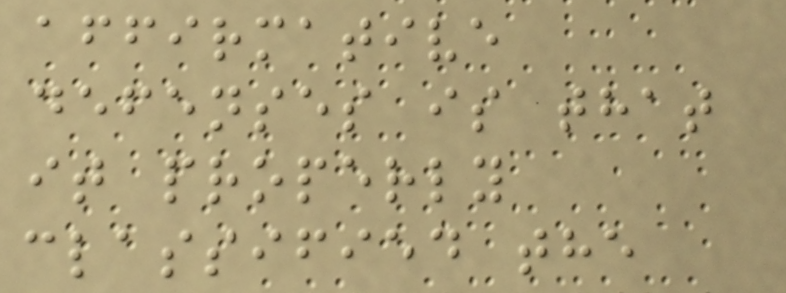affirmative
defenses is that
it properly
classified the
